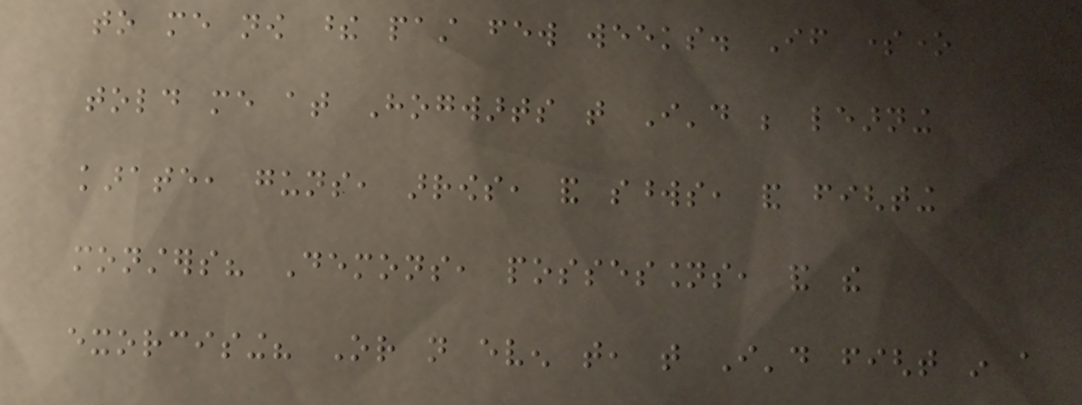to me now these past few weeks. If someone
told me at Hogwarts that I'd be learning
karate, guns, arrows, and swords, and fighting
monsters? Demons, possessions, and the
exorcising? Or not even that, that I'd fight in a
